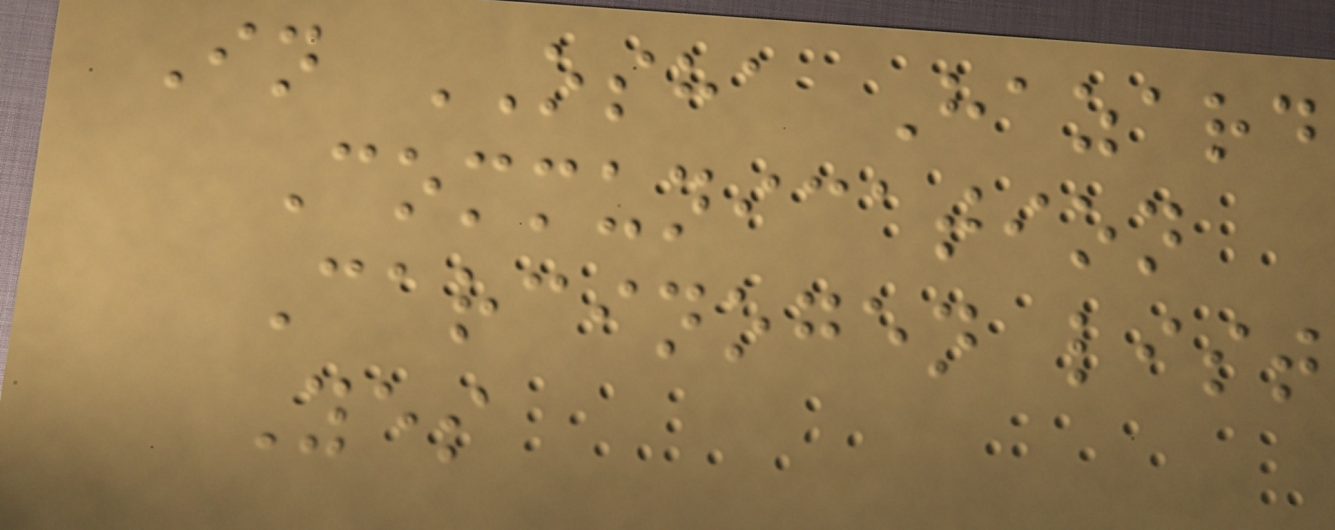In OSHA Hazard
Communication
Carcinogen list
Yes
